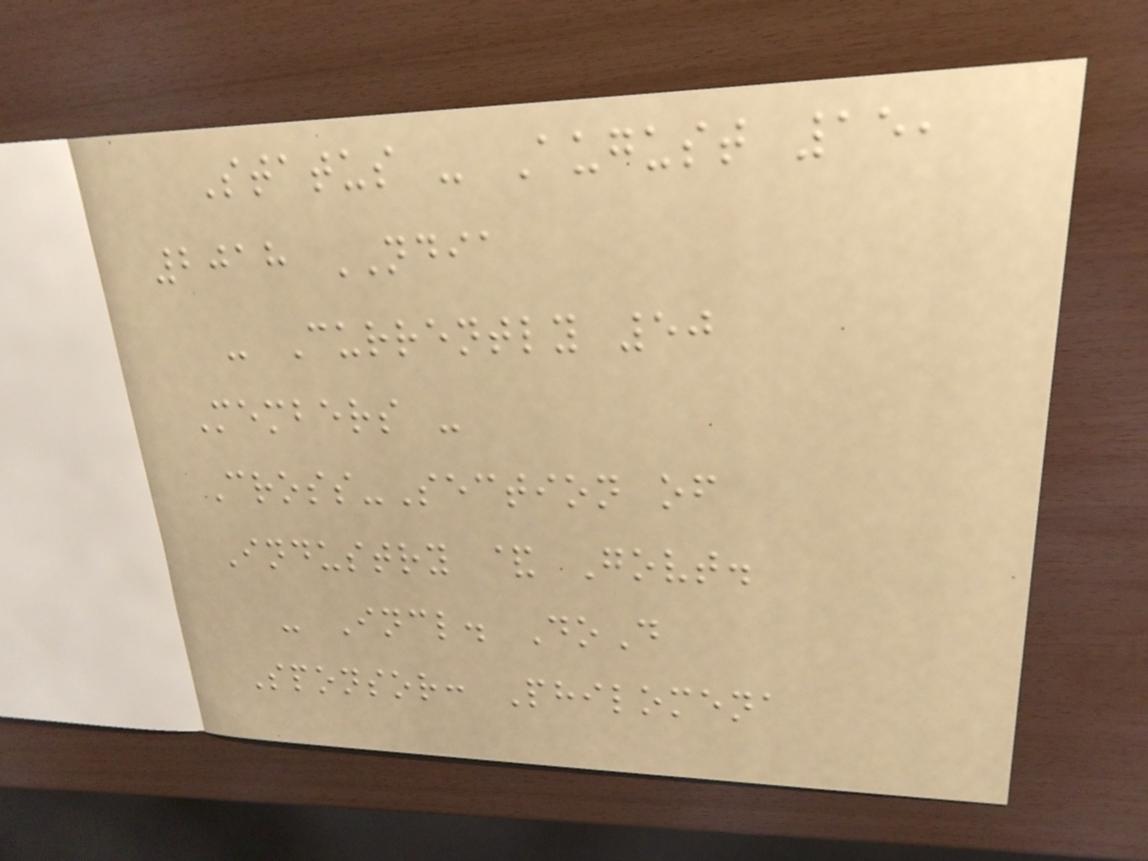Status - August 15,
2018 NDIA
- Currently 50
Members -
Cross-Section of
Industry & Govt.
- Incl. DoD
Sponsor: Philomena
